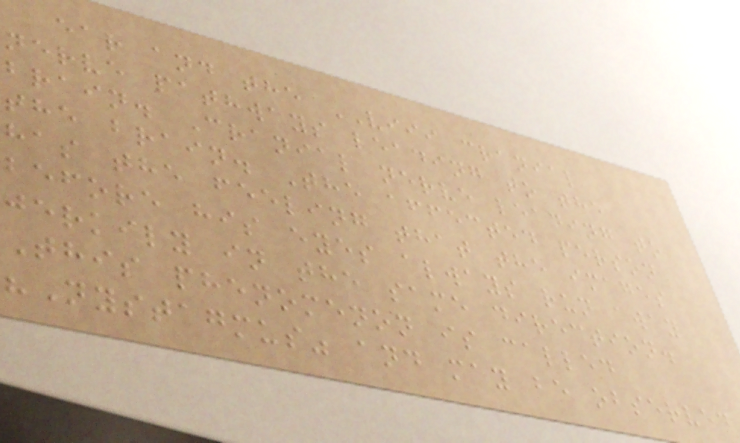ear and the VIII cranial
nerve pathways leading to the
brain. Cranial nerve leading to
the brain. The affected person
has the feeling that the images
before his eyes always run away
jerkily in the same direction.
This phenomenon is called
"Nystagmus" and may be observed
